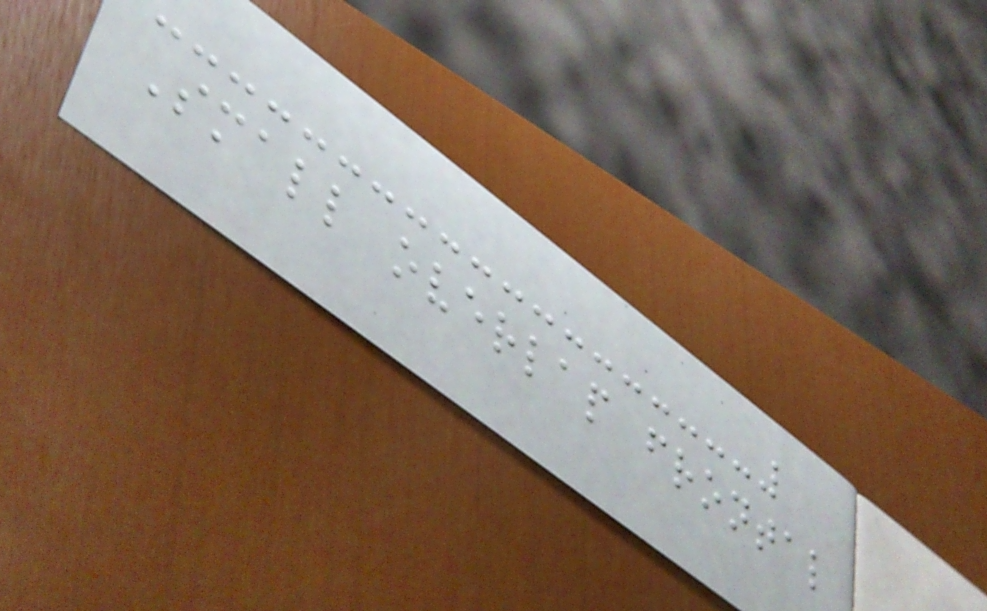Small overlap frontal
